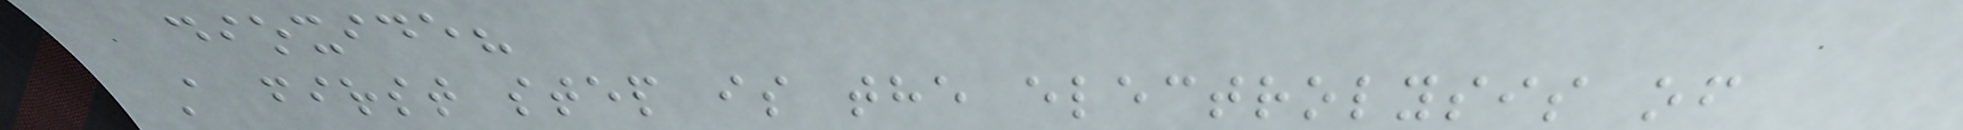dioxide?
A first step is the electrolysis of
